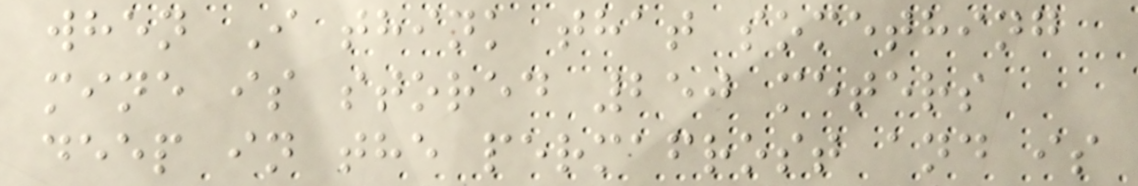when I think that something
mine is stored 250 meters
deep in the permafrost and is
